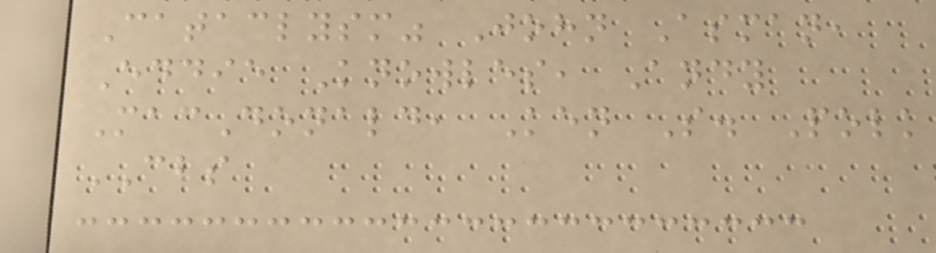Cataclysm" John Asman,
Eddie Knowles, Andy
MacDonald, Ken S. Polk
CBS
